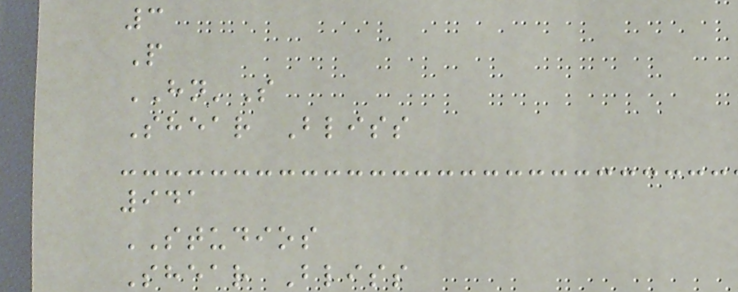3
P
HN'S
Shear Bliss
941
STUDIOS
Shear Bliss
